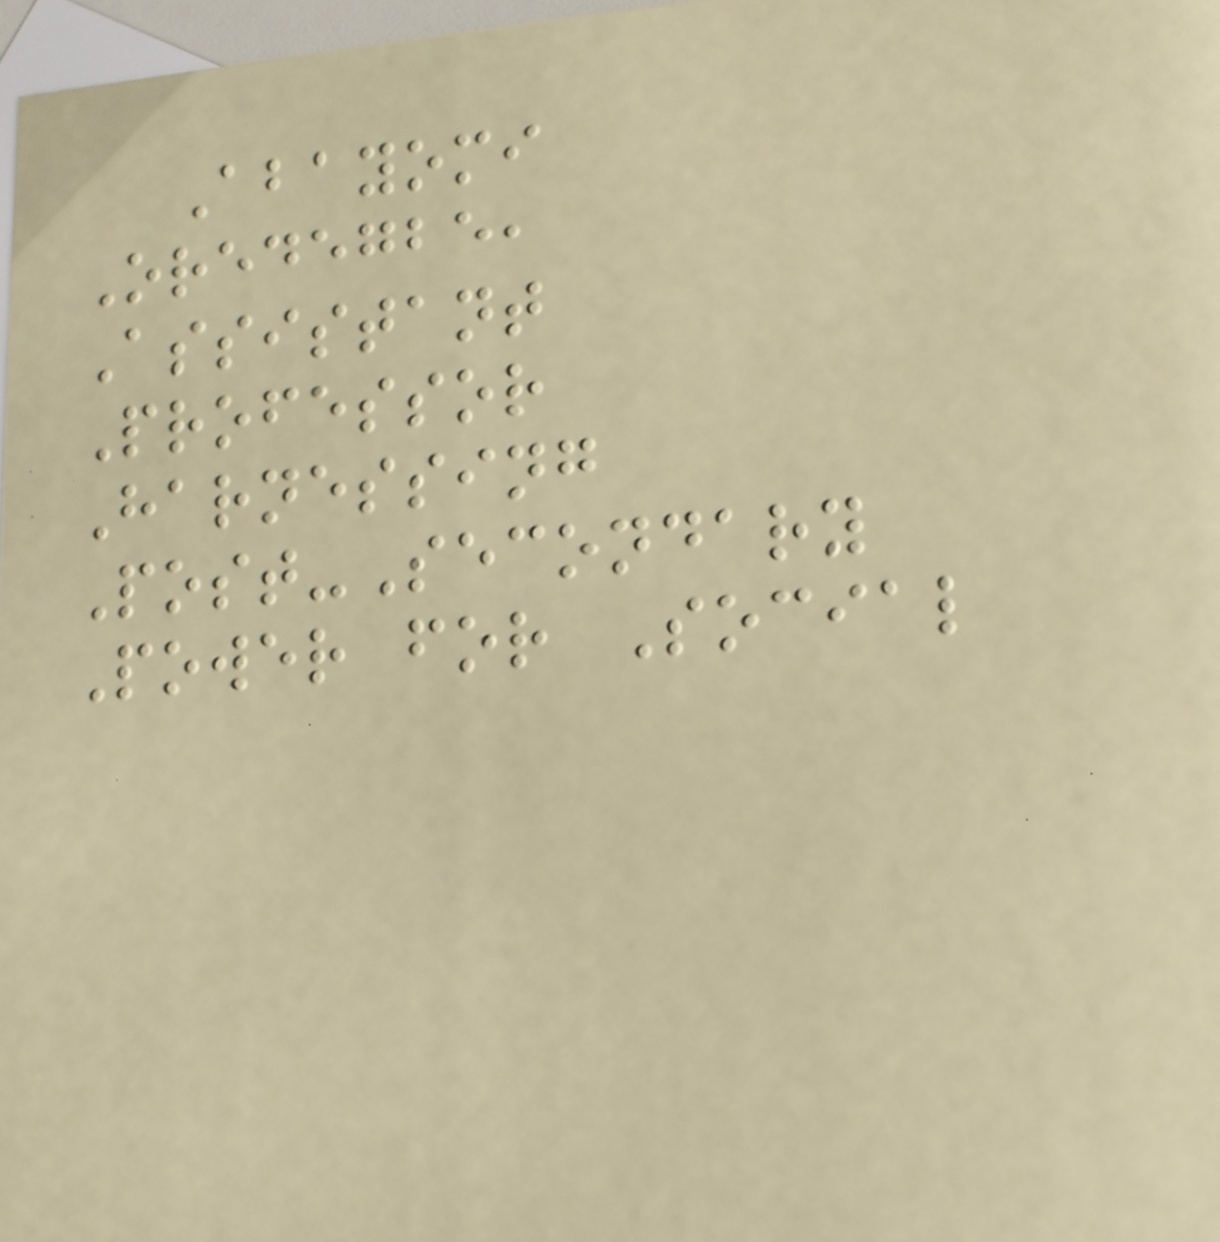Abayomi
Oredegbe,
Assistant
Professor
Harnessing
Post-Secondary
Power for Social
